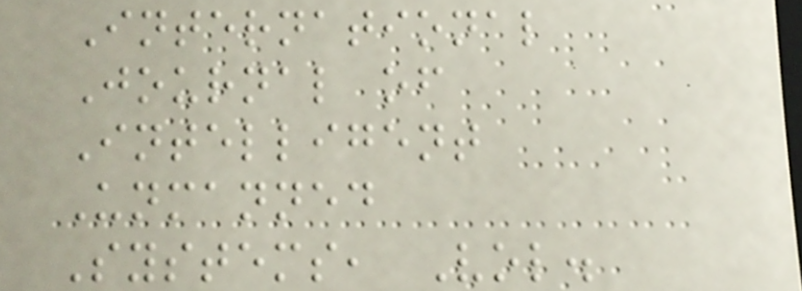International
Journal of
Intelligent
Unmanned
Systems, Vol.
